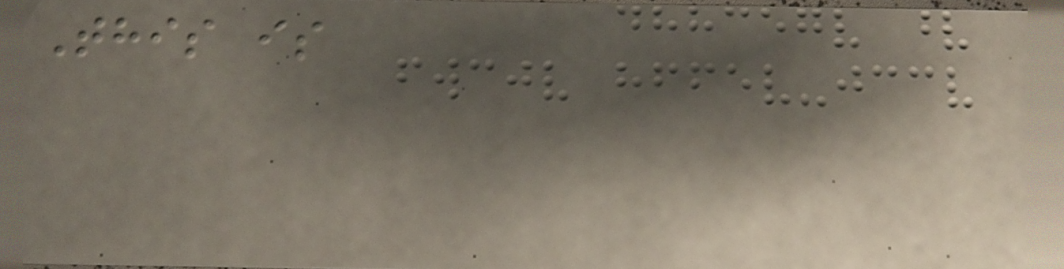This is
